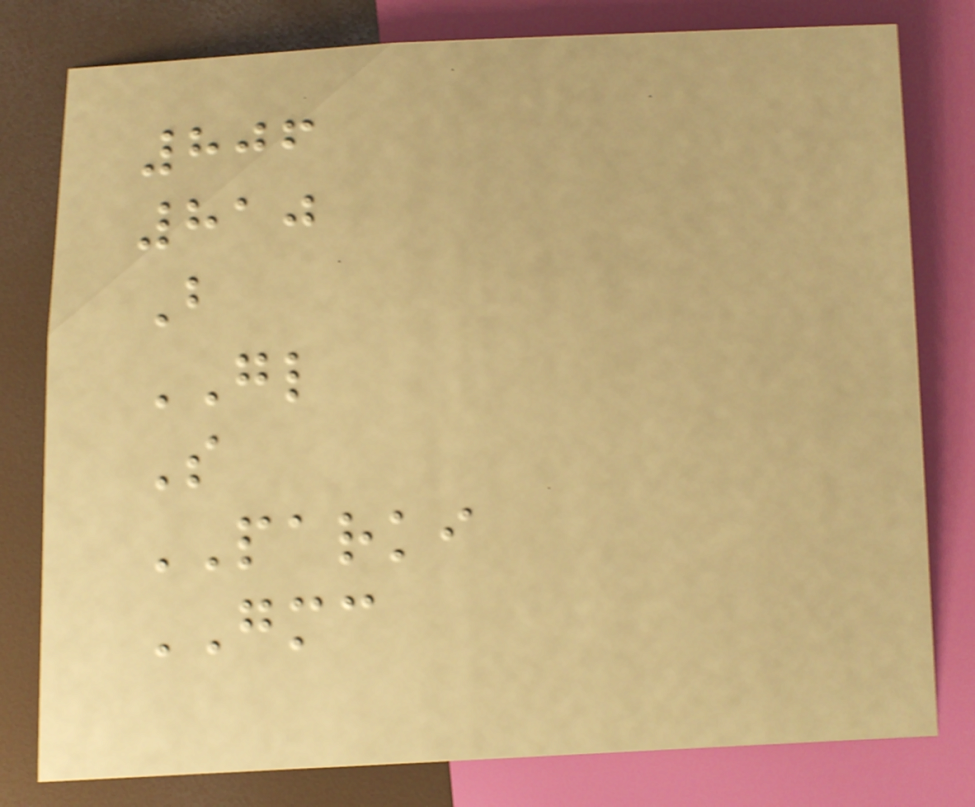806
810
B
GL
S
PARKI
GMC
